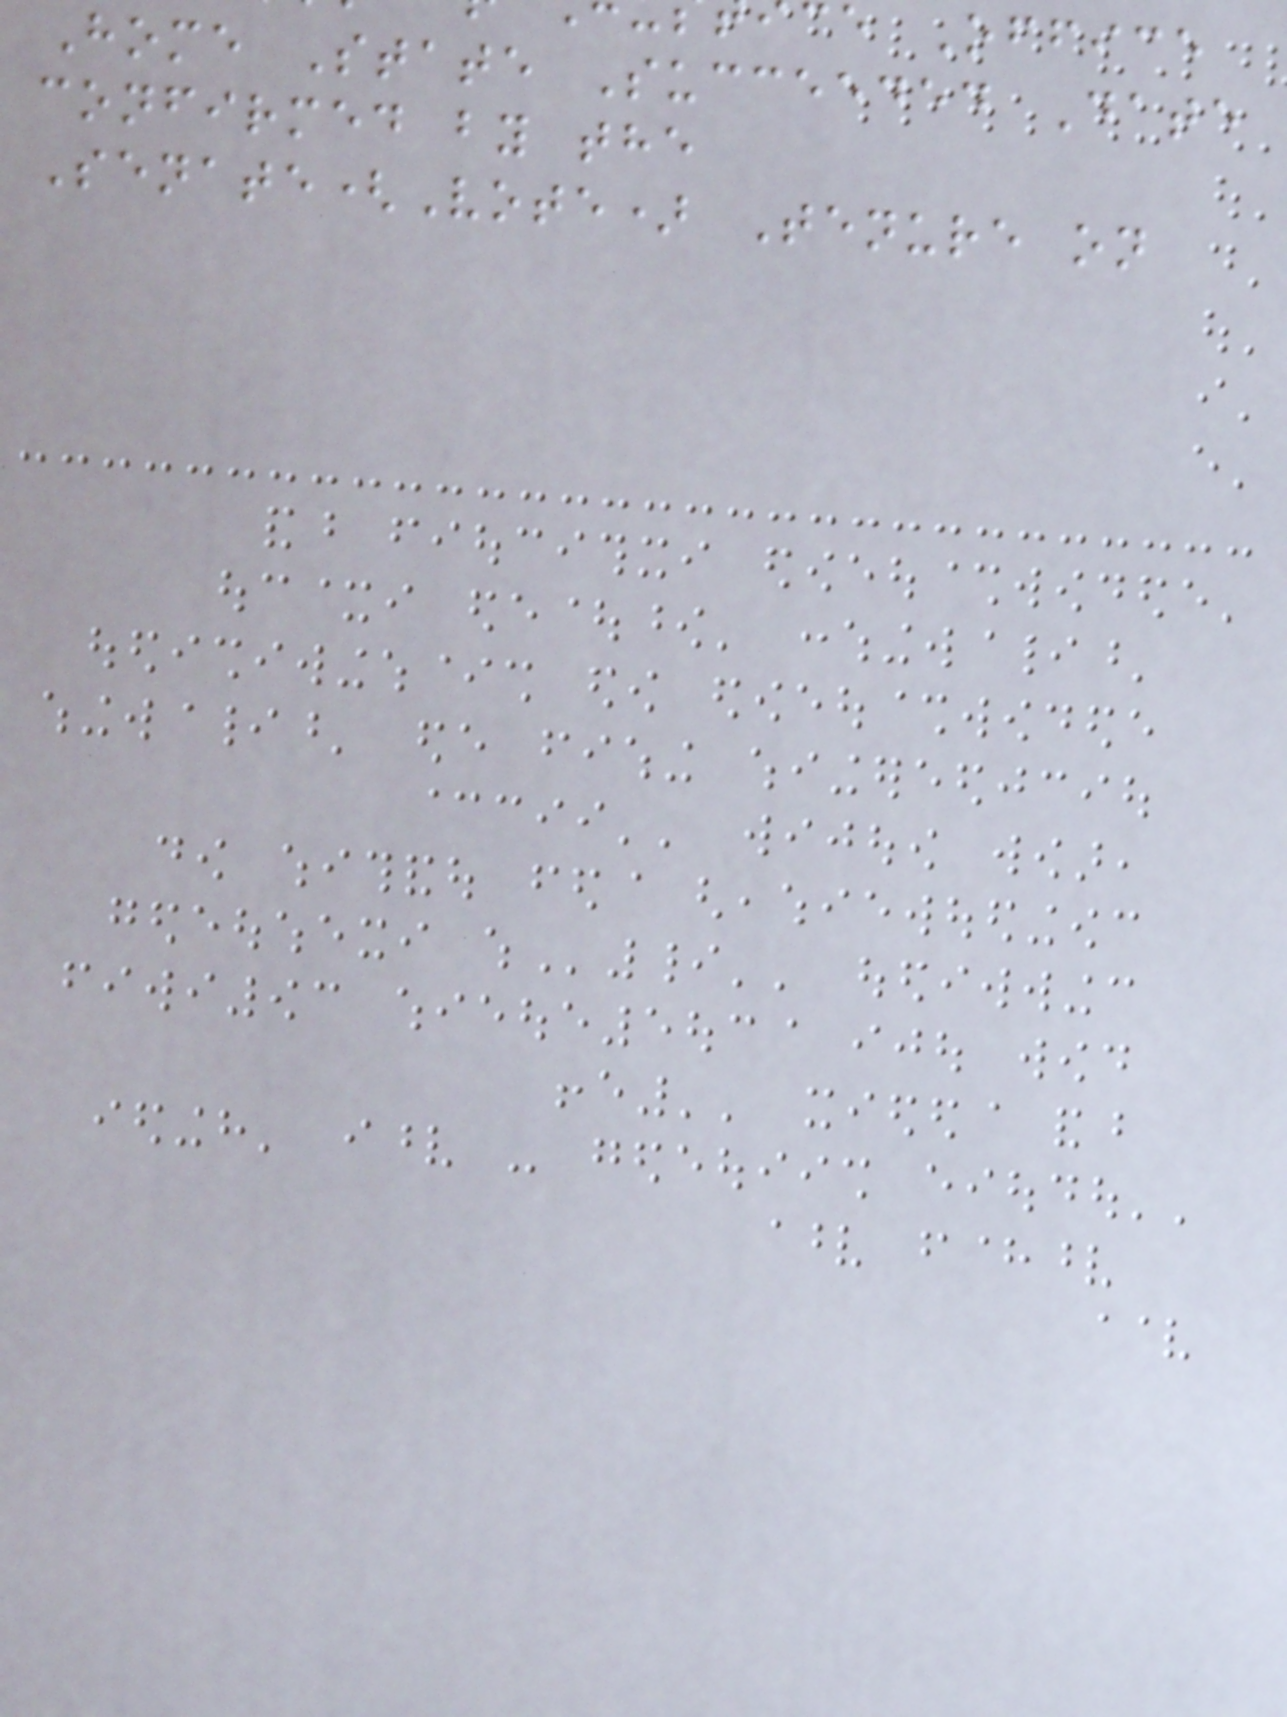e Office
Home State Succeeded Date
confirmed by the
Senate(Vote) Tenure on
